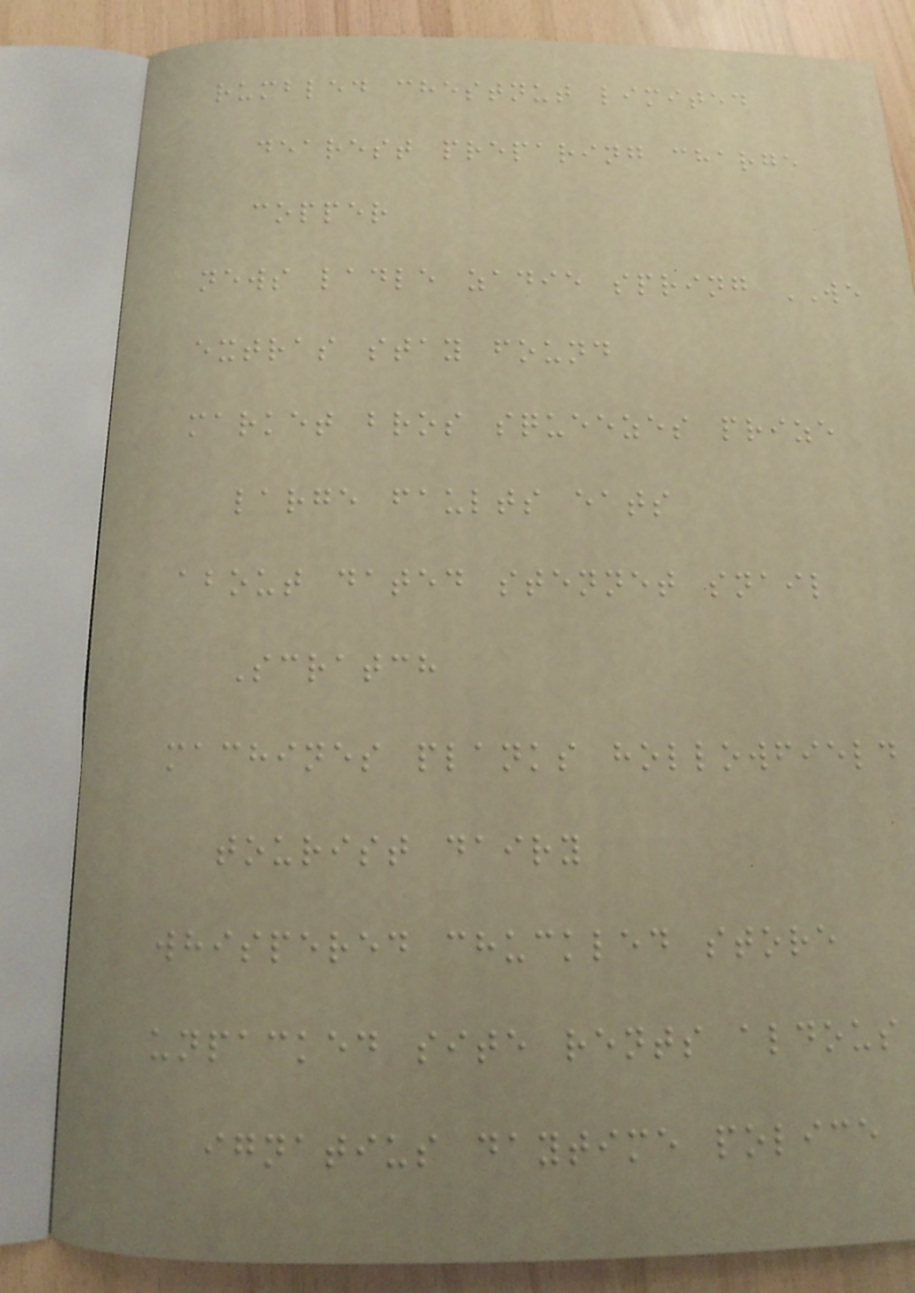rumbled chestnut limited
dearest preparing charge
copper
news ladle zadie spring WE
extras stay found
market bros squeezes prize
large faults eats
about dated stennet snail
Scratch
machines planks hollowfield
tourist dairy
whispered chuckled store
unpacked site rents aldous
ignatius daytime police
